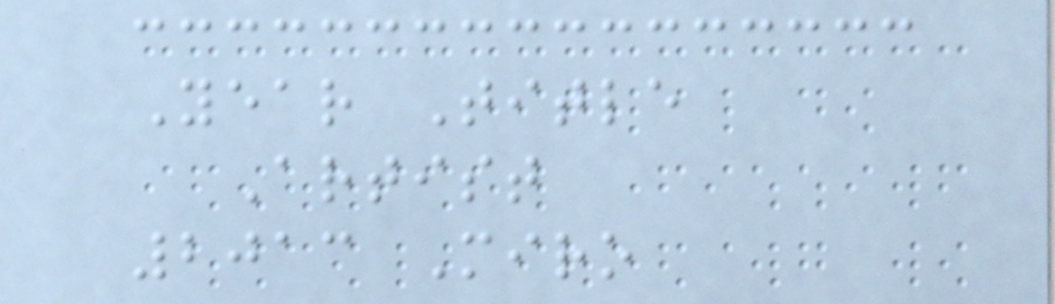Year Title
Artist
2013 Miro
